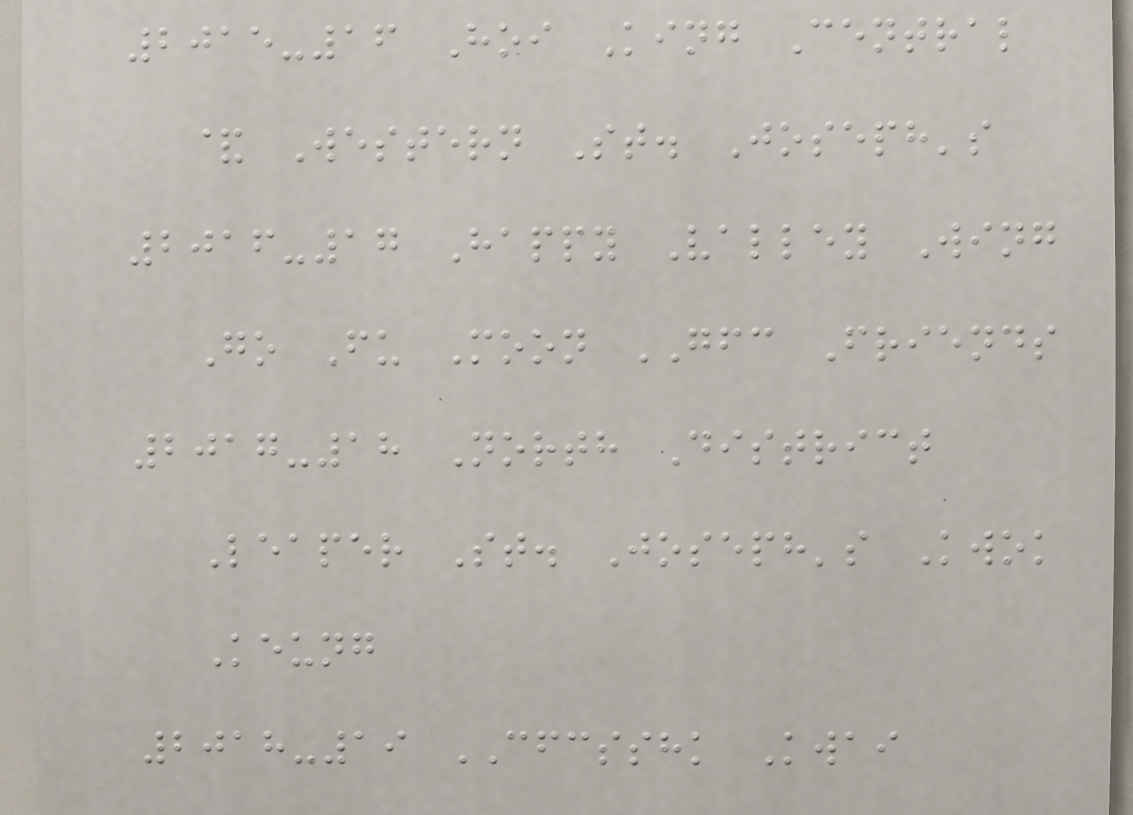2015-16 Hoi King Central
& Western St. Joseph's
2016-17 Happy Valley Wing
Go Fu Moon GFC Friends
2017-18 North District
Leaper St. Joseph's Kwok
Keung
2018-19 CFCSSHK Kwai
